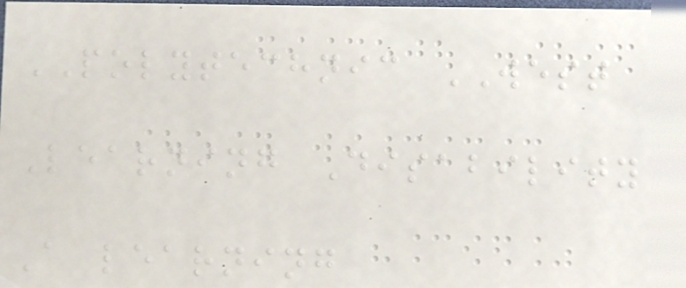POLYTECHNIC WEST
Learning Disability
A learning
